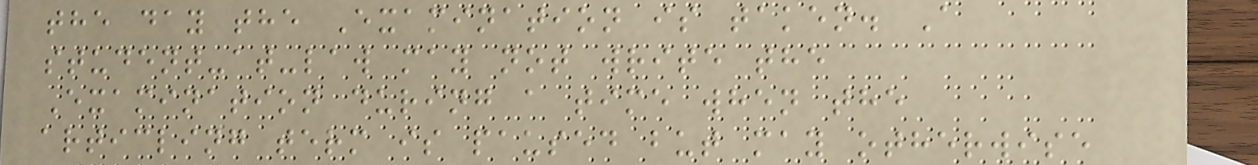the day the Examination is taken. A
student-at-law may not write the
Examination during a time when the
articling term is paused but may otherwise
